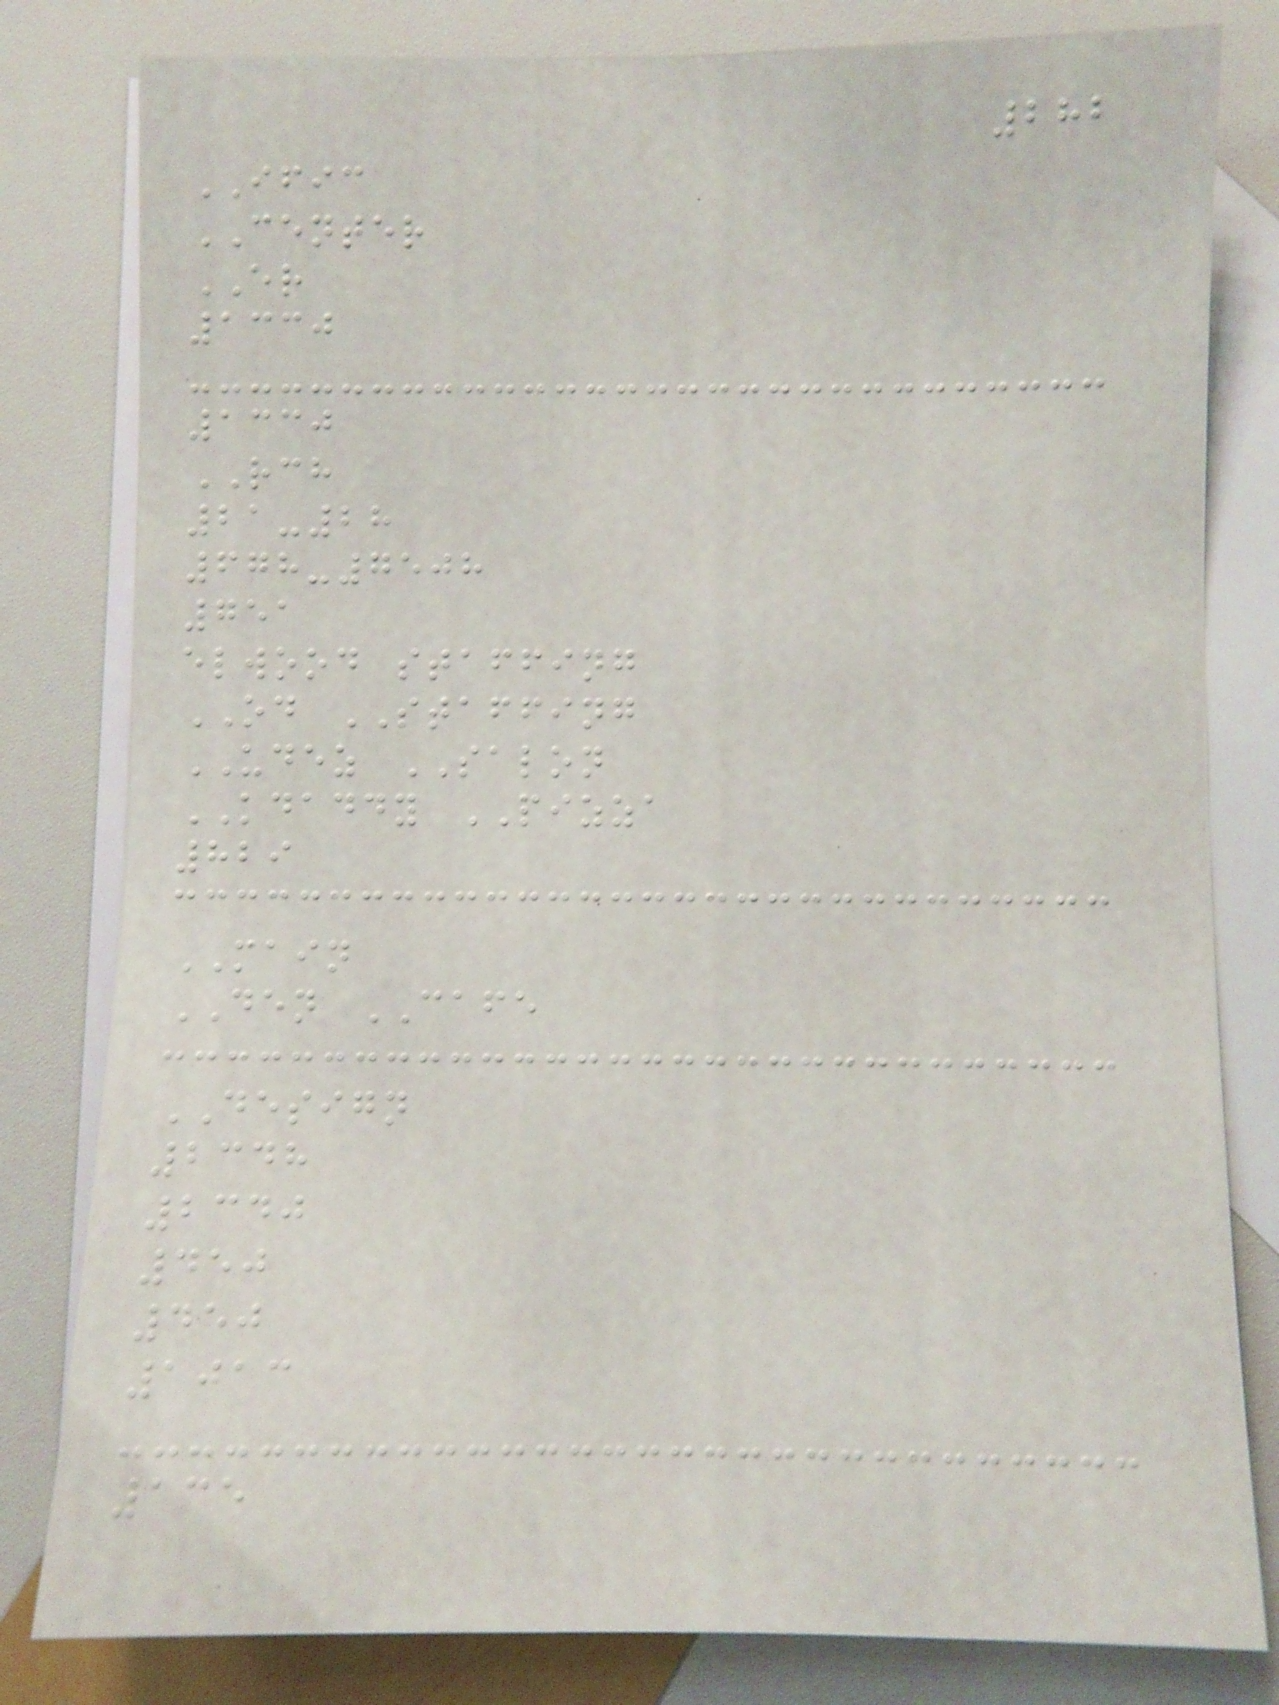282
IFIC
CENTER
ER
1330
1330
RCH
21-28
678-7508
751
elwood staffing
OD STAFFING
UDEZ SALON
KDADDY PIZZA
829
MAIN
DEN CAFE
DESIGN
2348
2340
450
450
1013
135
